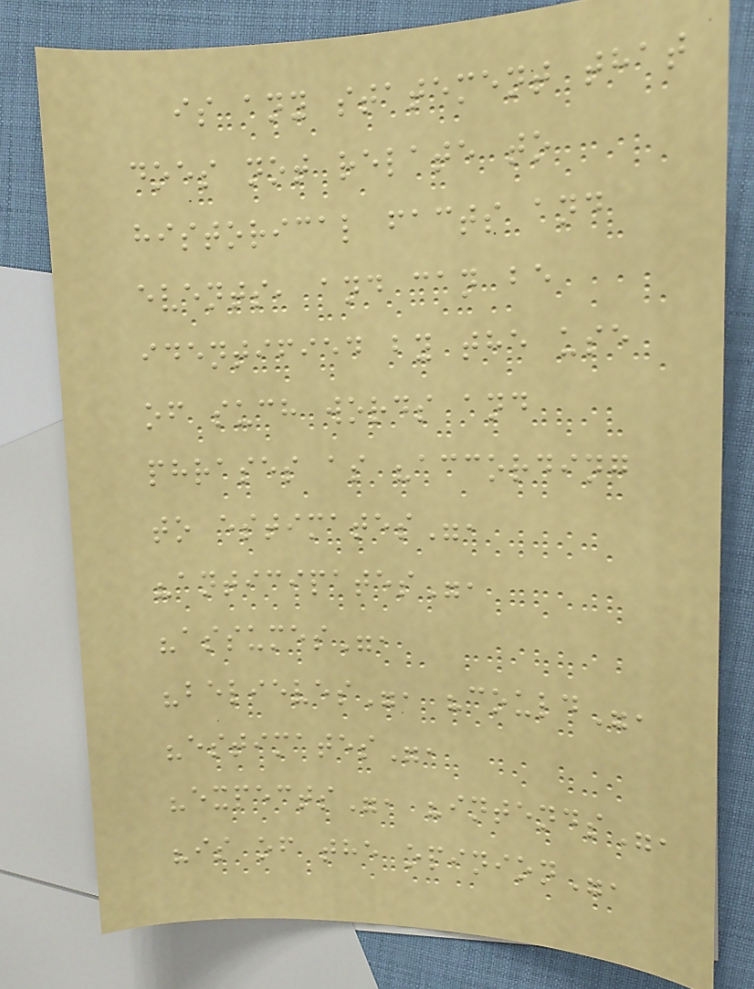is any statement that
does not relate to
historical facts and
events, and can be
identified by the use
of such words and
phrases as "according
to estimates",
"anticipates",
"assumes",
"believes", "could",
"estimates",
"expects", "intends",
"is of the opinion",
